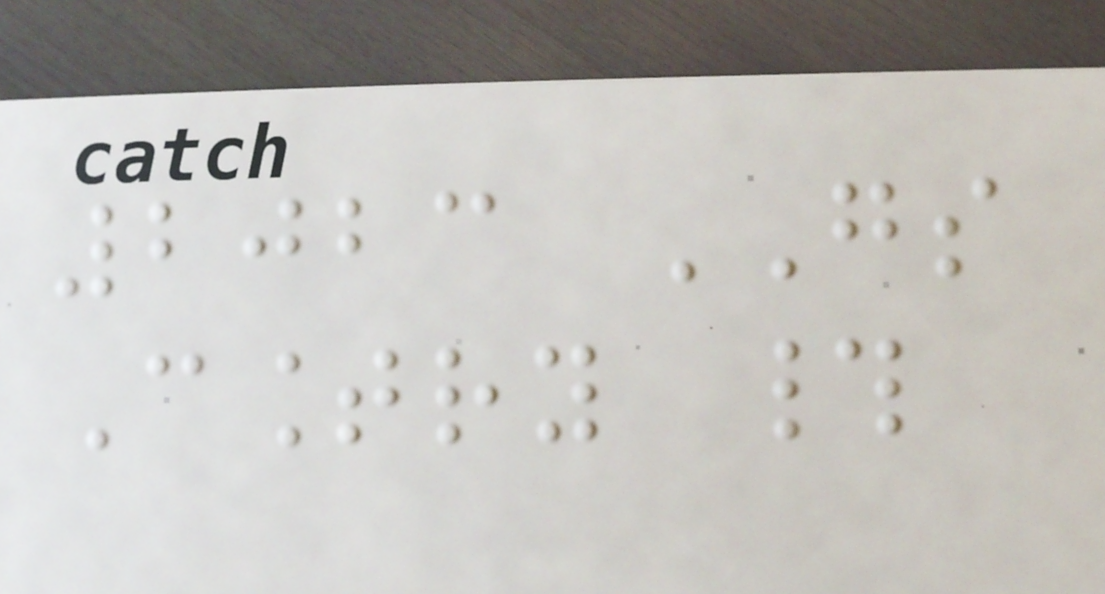2023 GS
Country #
